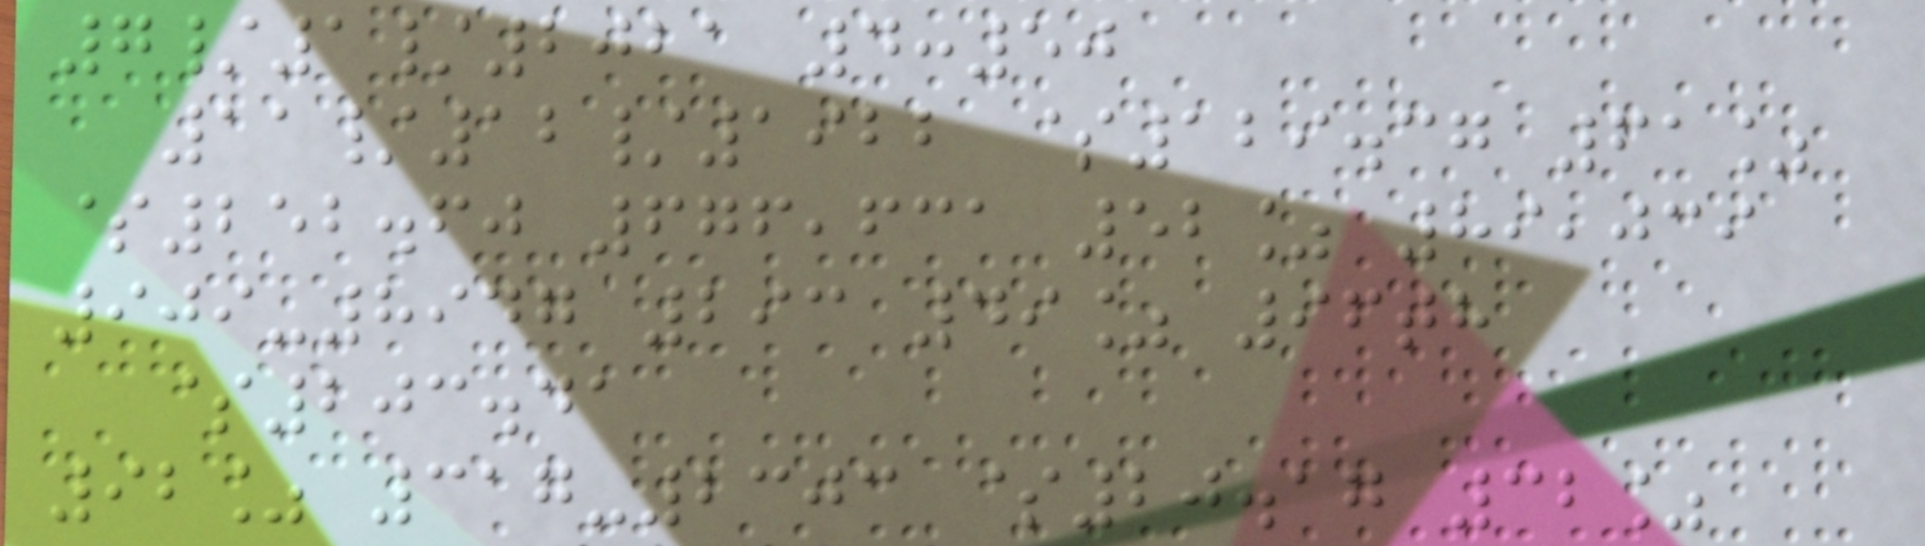7/1/2021 4:50
11/12/1922 $129.37 61%
$252.60 676,631 52% 89,039
909-8947 293 49% 96th
$203.41
92% 317-2303 $20.17 32%
